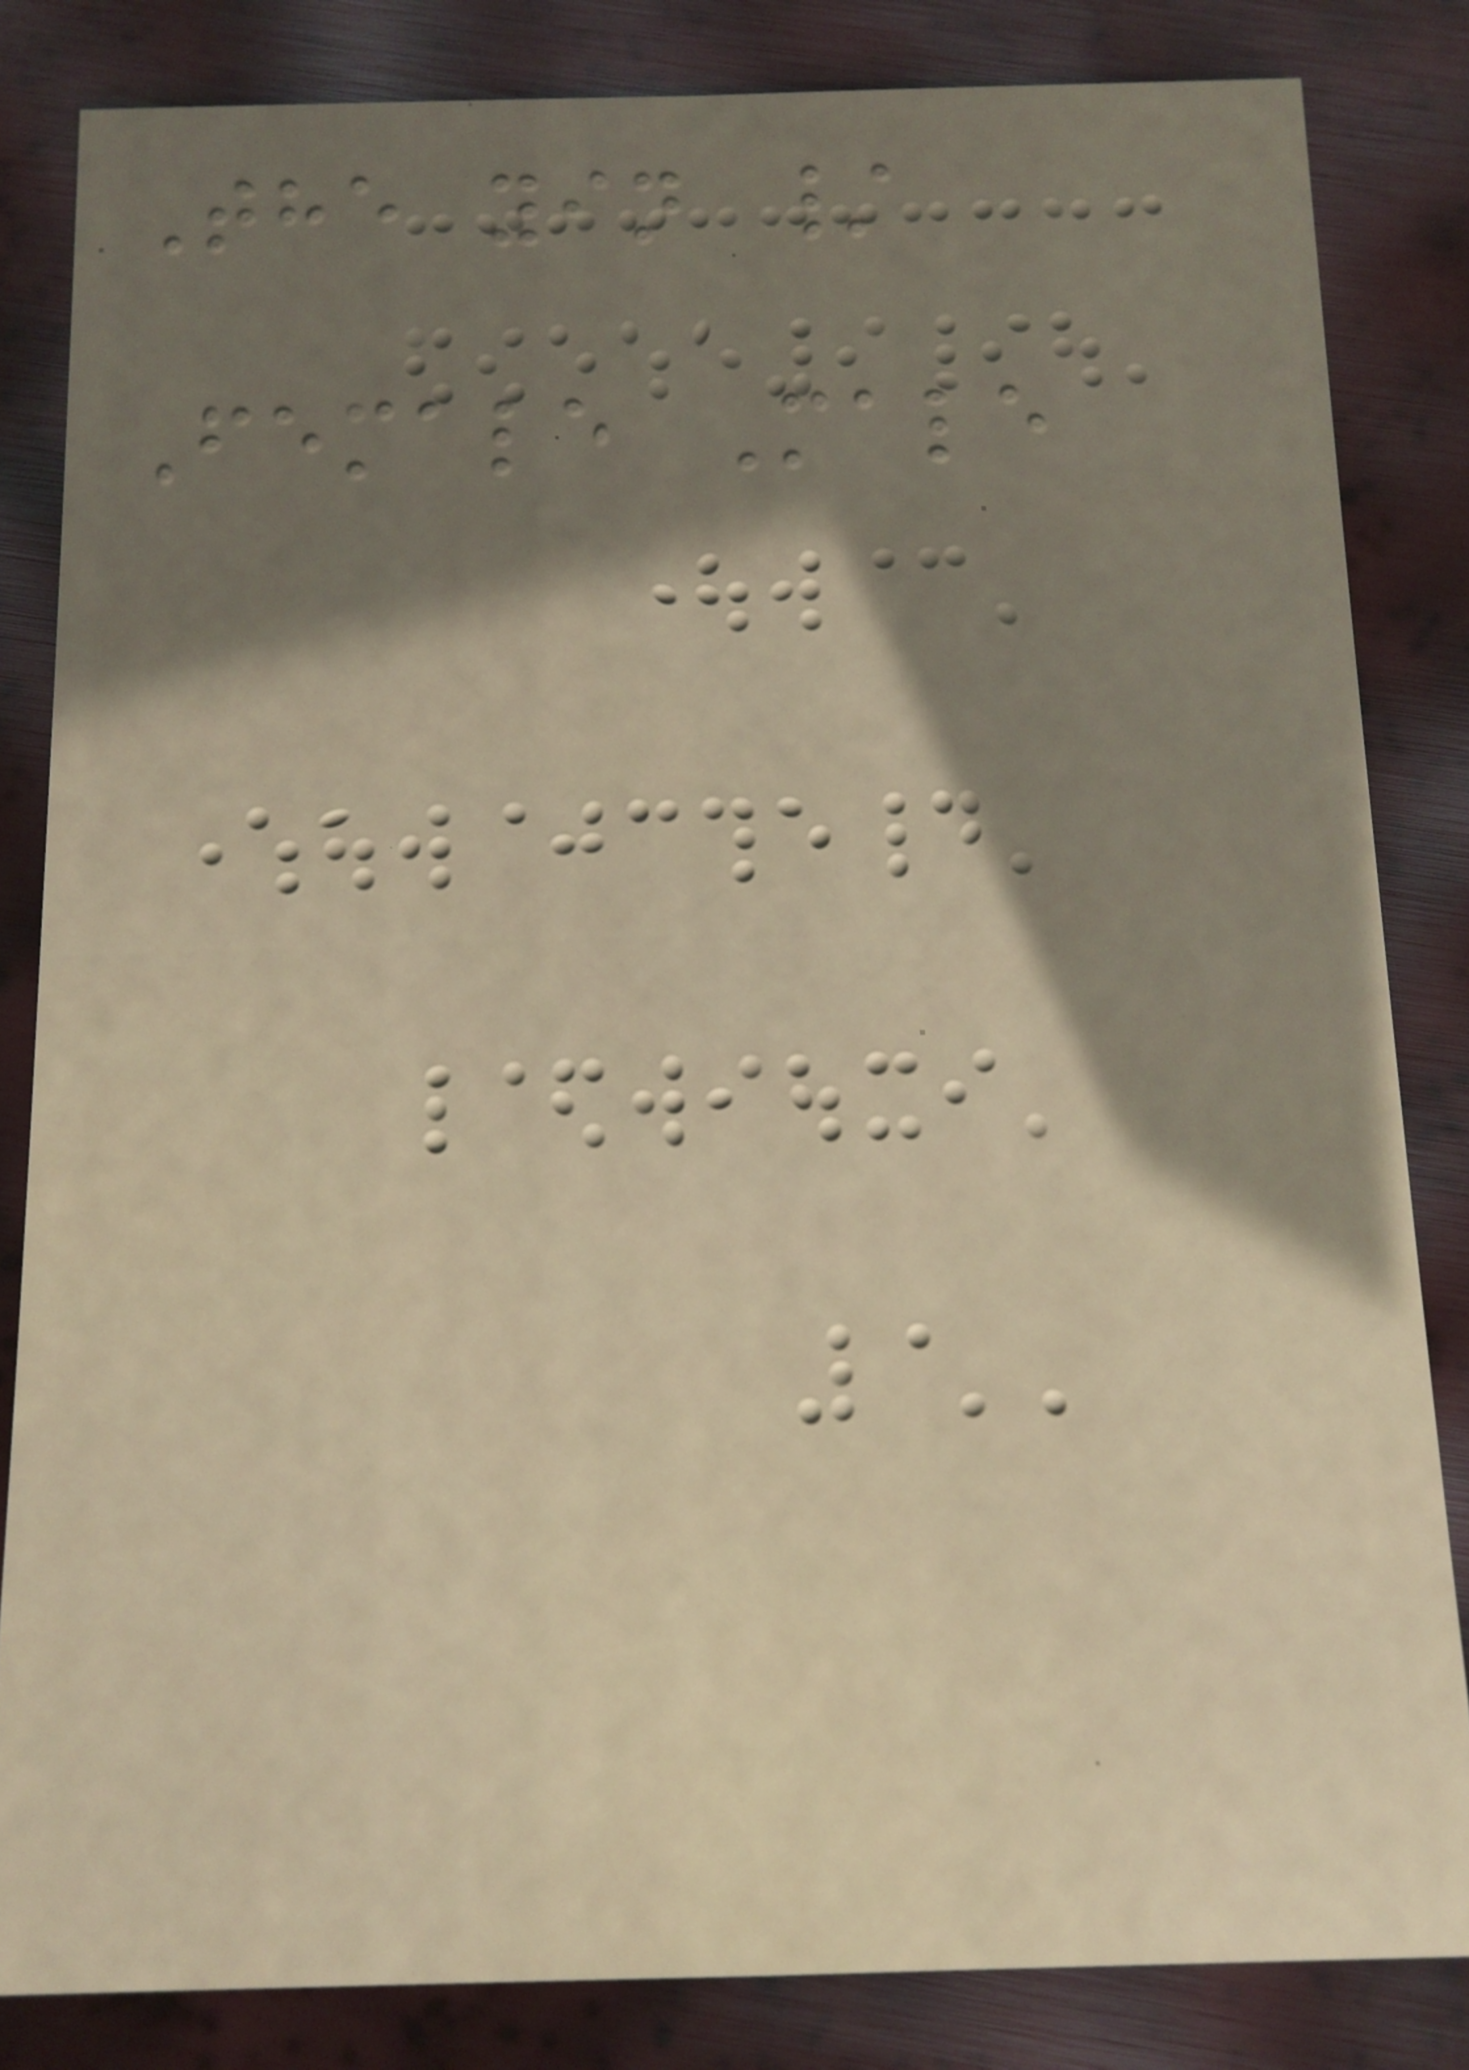The yin /
Female Male
